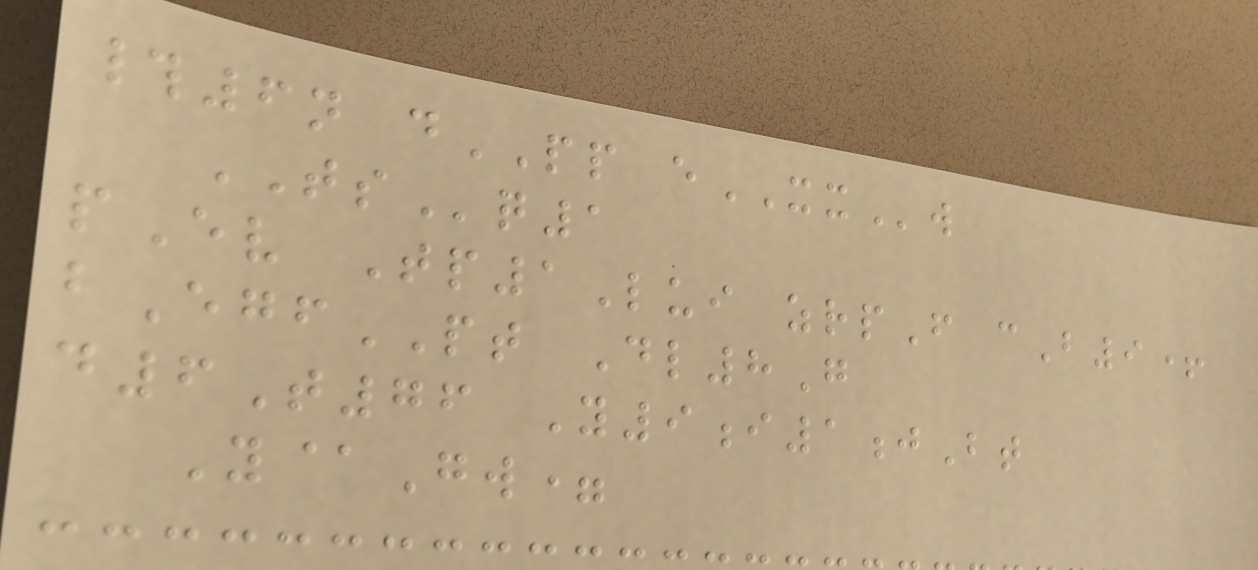#6n dPP eXXw
TSq1
pEv Tp1Lui zrpF cB9+
bEgfPT Dl8G
d6T76 Y9i1jBt
Y@Gw=
